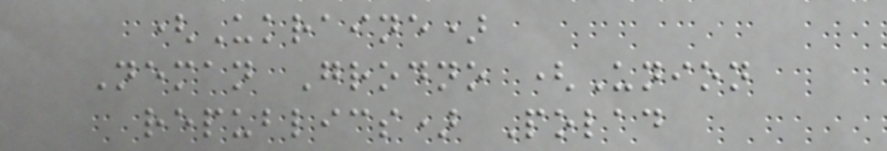(Ukraine)
Neman Grodno (Union
republics) Polad
